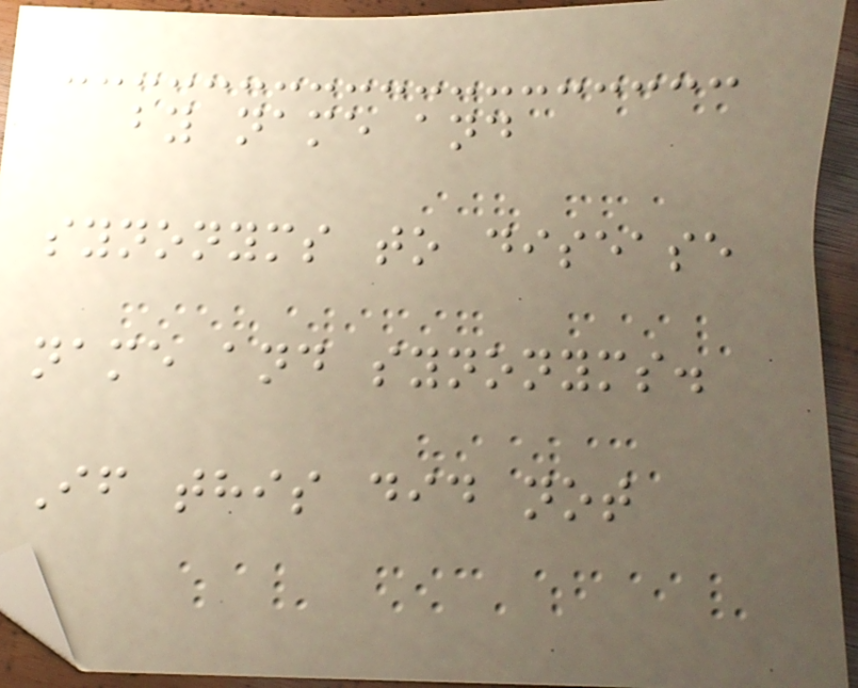by name and
synonyms to disease
name and synonyms.
If this did not
